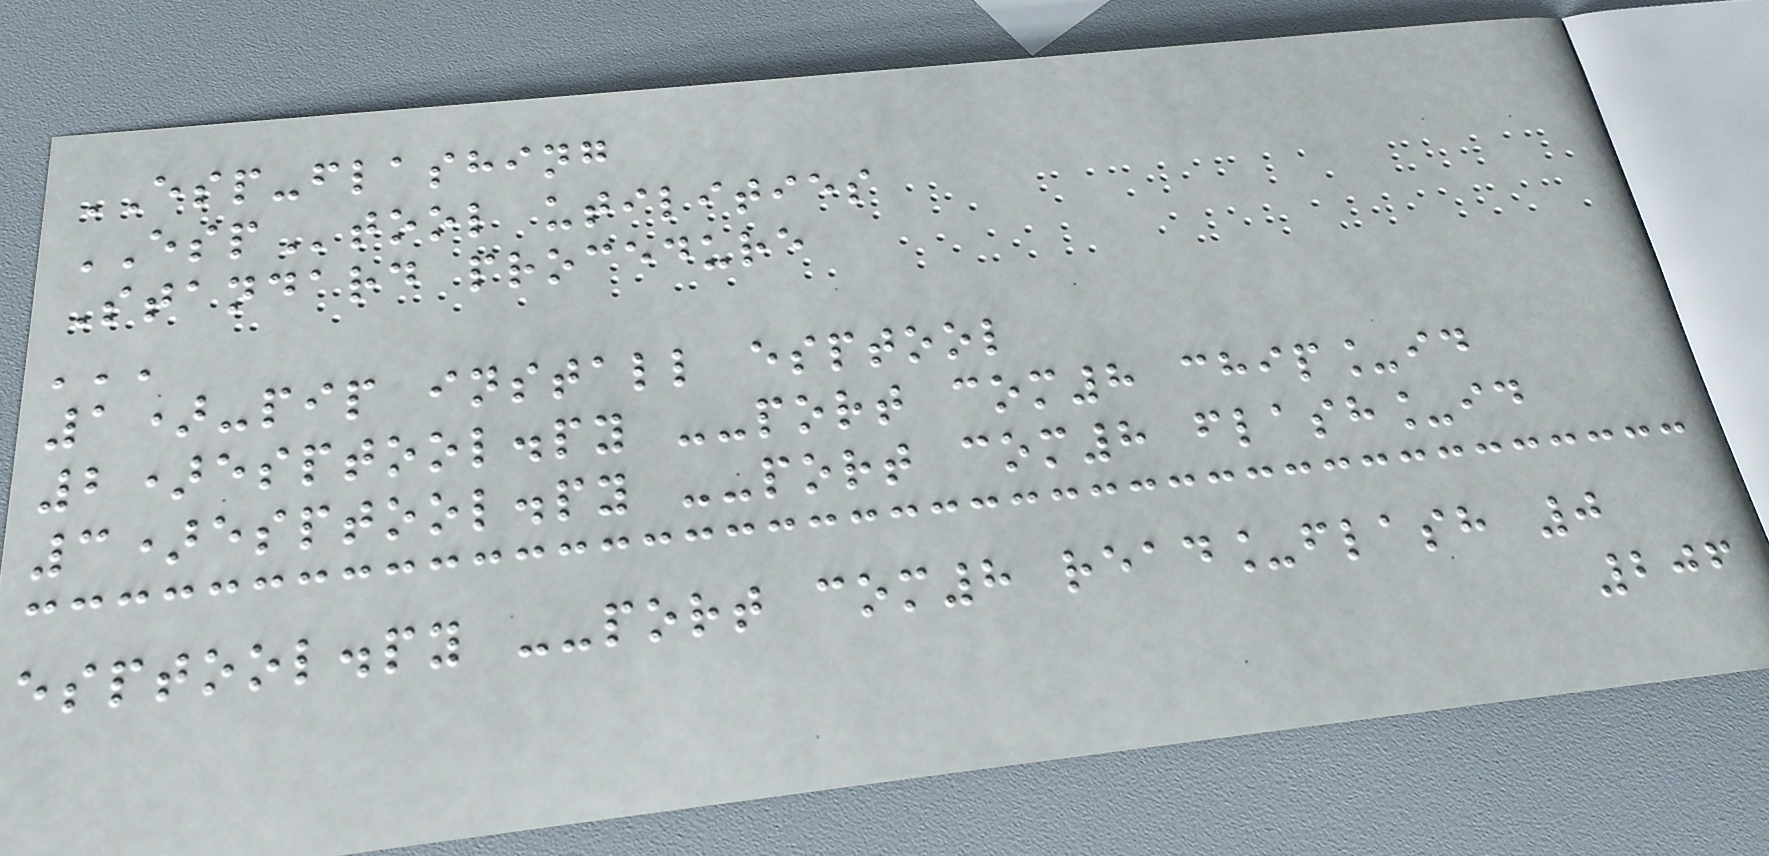ESP-flashing
ESPtool utilities
Standard procedure
'''
1)-pip install esptool
2)esptool.py --port com8 chip_id
3)esptool.py --port com8 flash_id
esptool.py --port com8 read_flash 0
206
